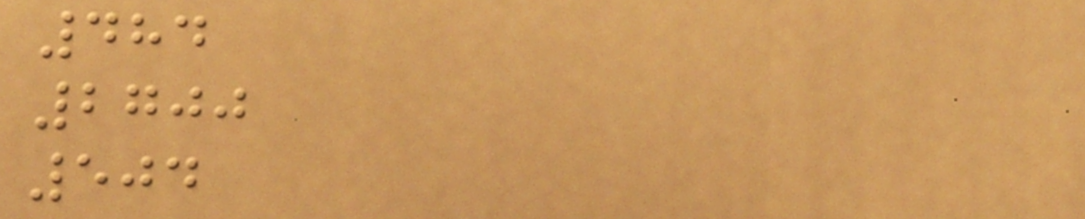484
2700
504
